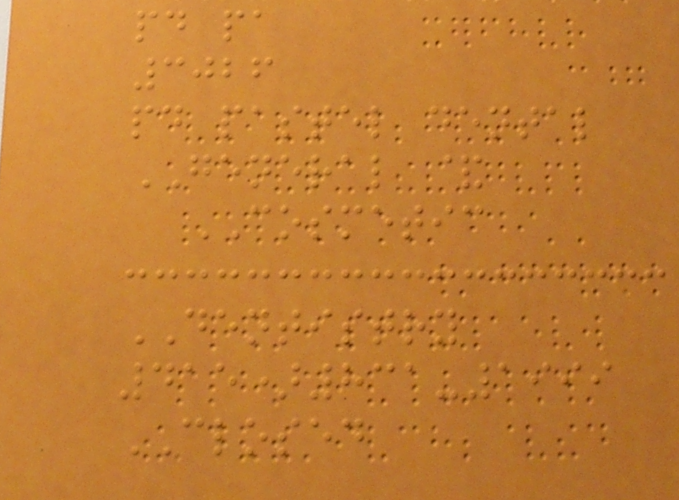pd pa
3026
pd pastel dental
GENERAL &
COSMETIC
DENTISTRY
415)831-1999
CLOSED
